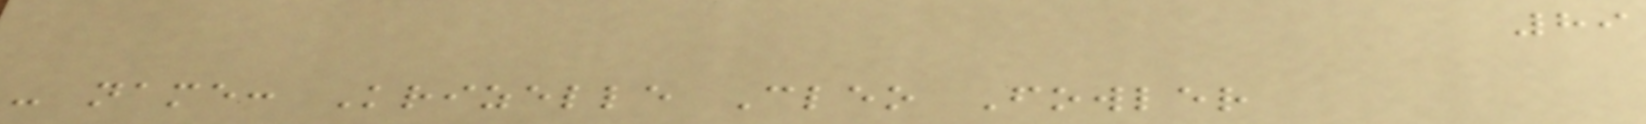89
- name: Krizelle Cleo Fowler
